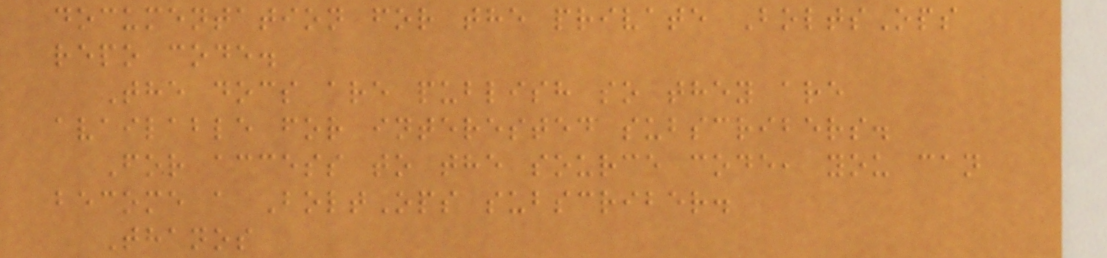documentation for the private BoltsOps
repo code.
The docs are publish so they are
available for interested subscribers.
For access to the source code, you can
become a BoltOps subscriber.
Thanos
